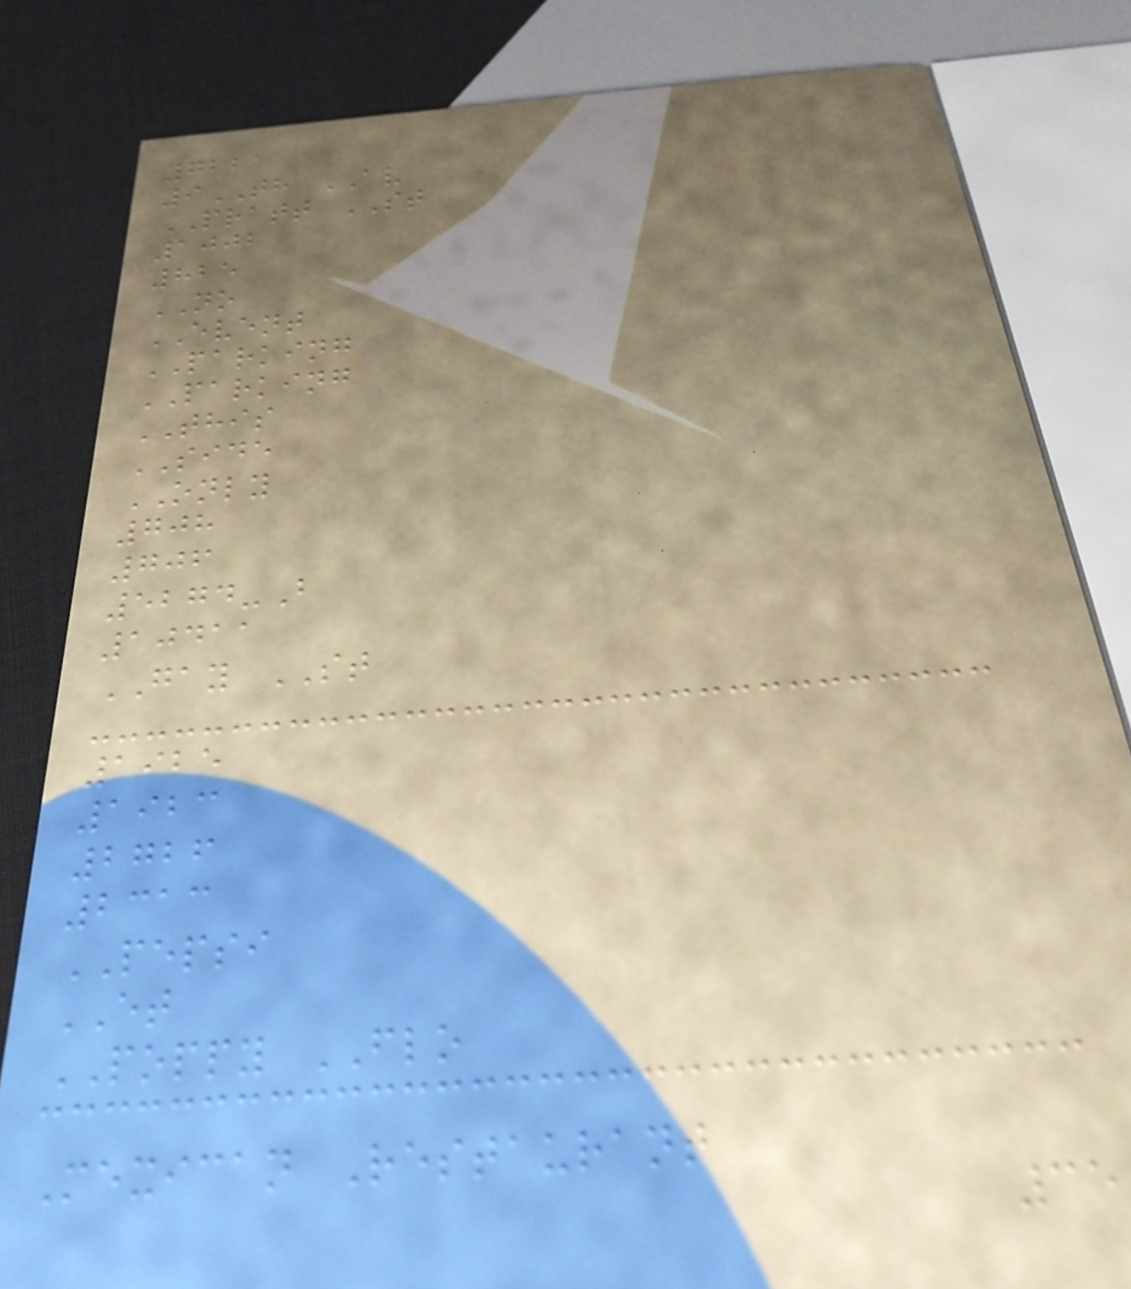7221
9TH AV
PRATT ST
1002
825
NO
EVENT
PARKING
PARKING
THIS
SIDE
ONLY
708
706
5274-B
10411
GAY ST
1925
1923
2726
2313
PEPSI
ET
POPPY FLO
Mexican Restaurant
35
